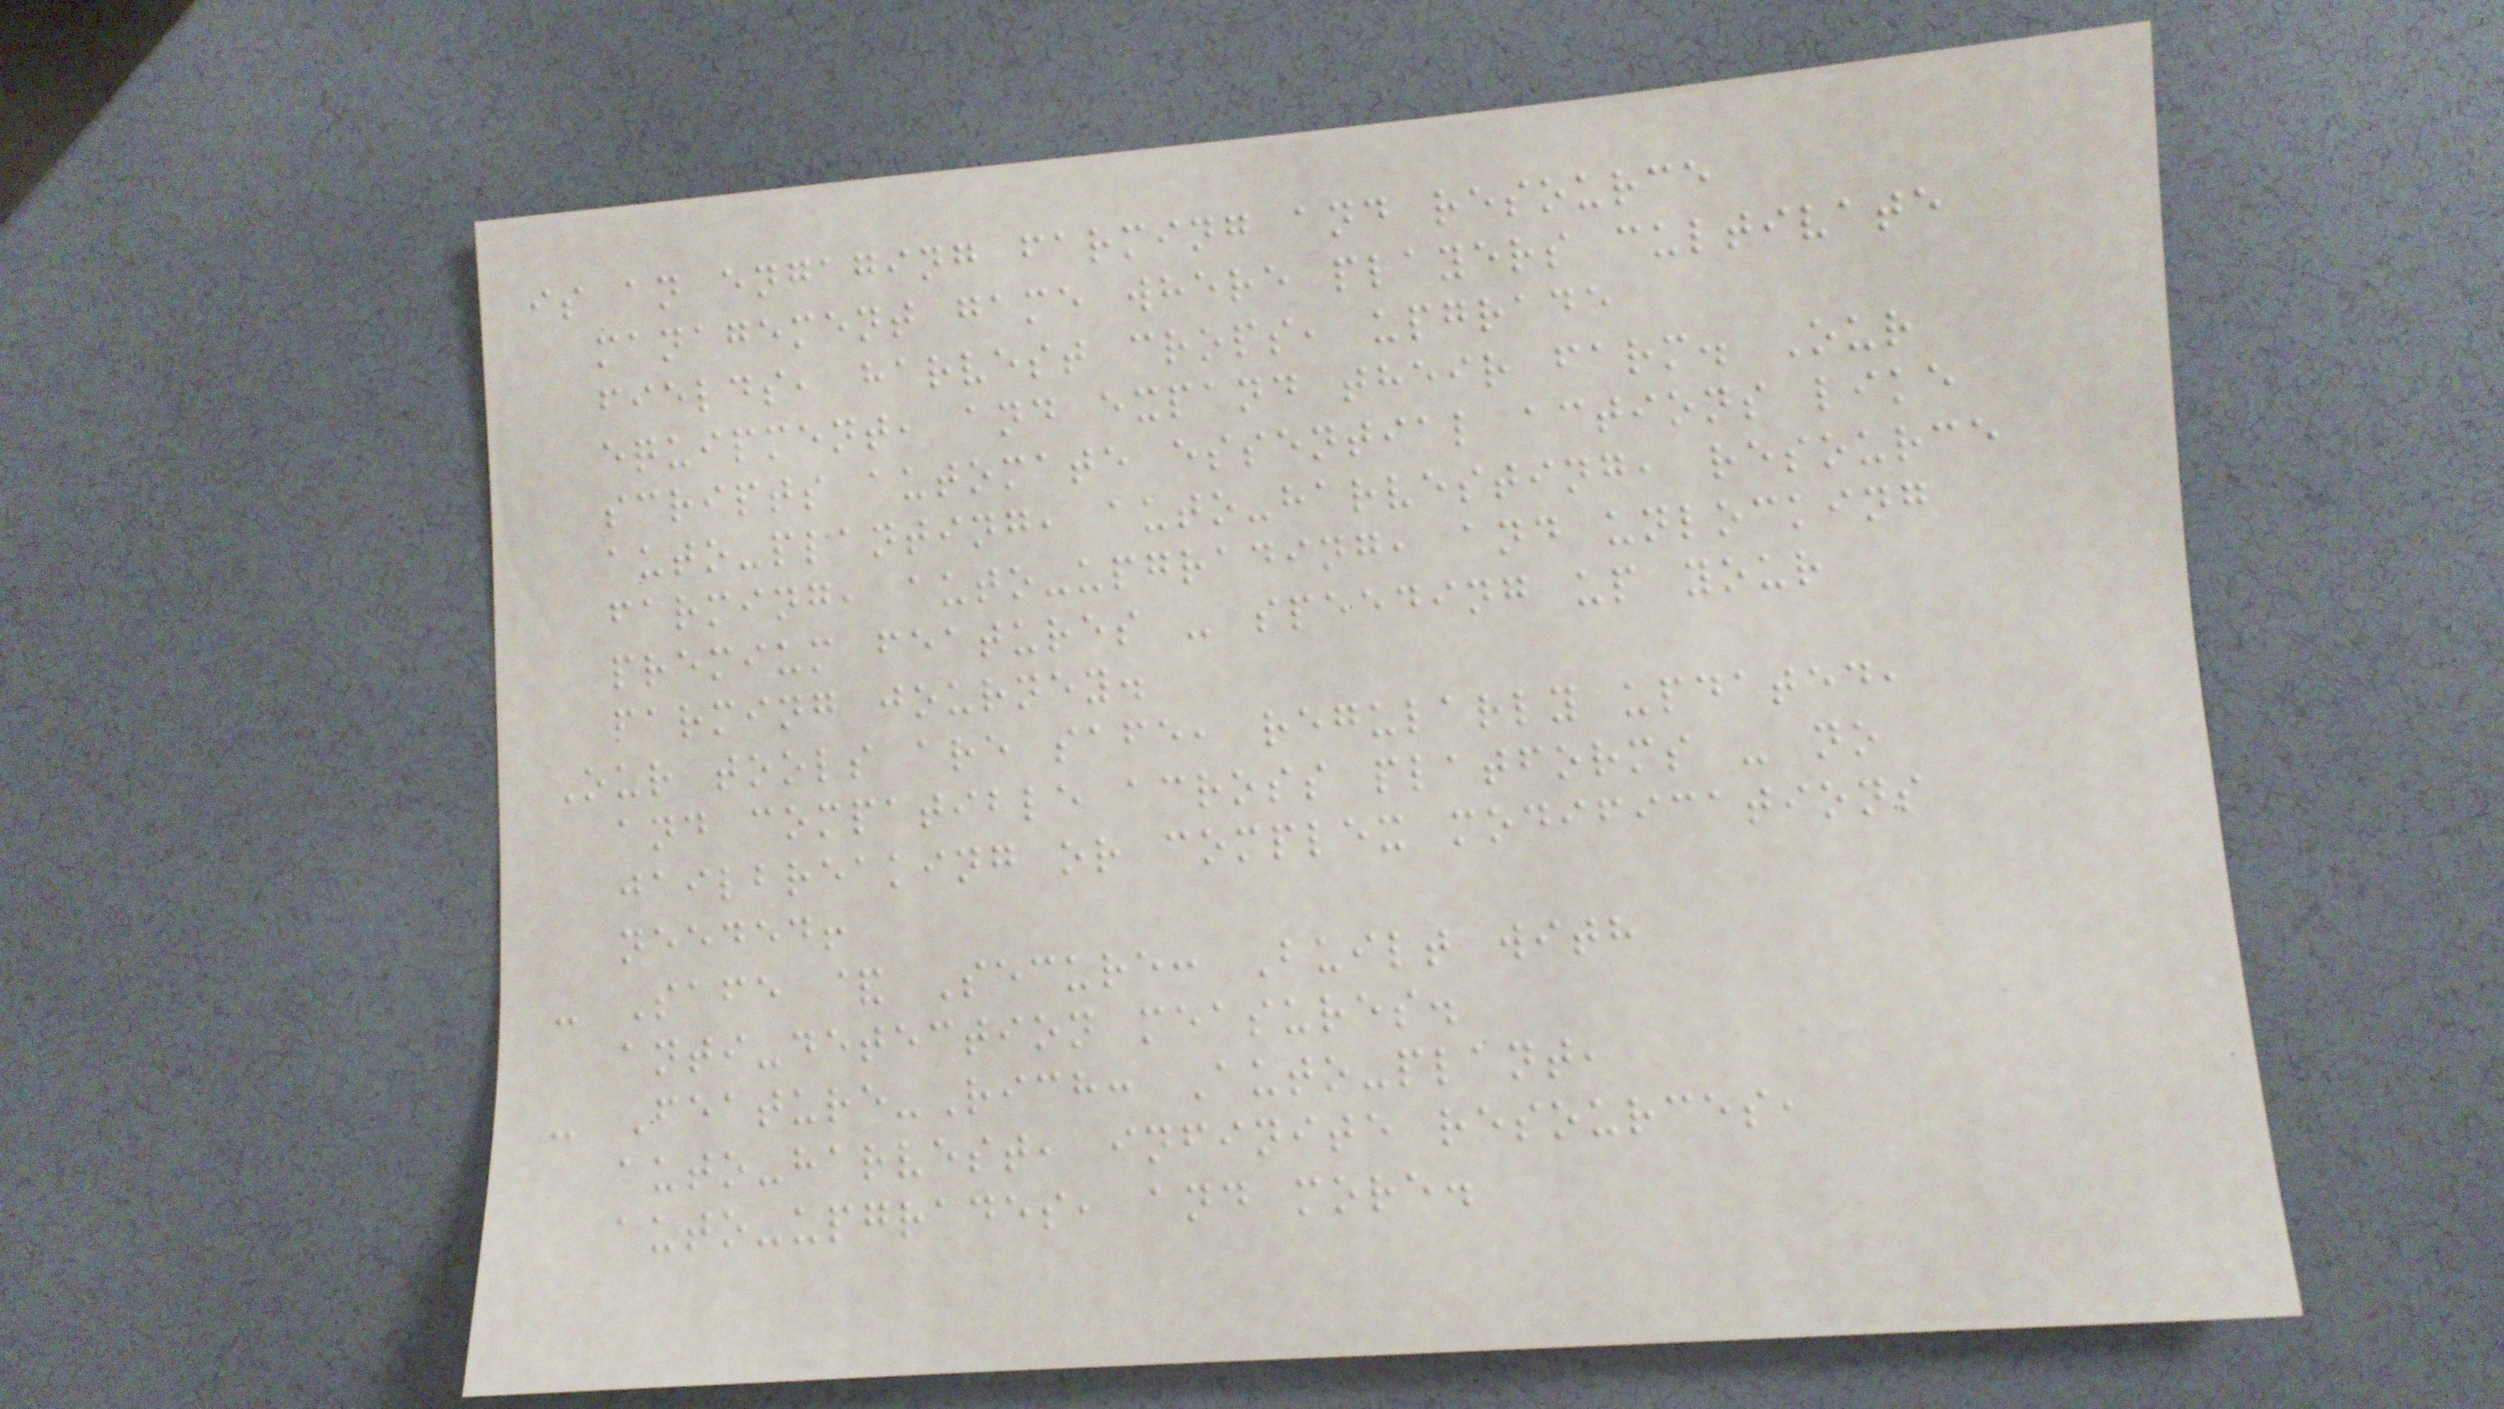is an engaging farming and resource
management game where players cultivate
fields, harvest crops, upgrade
equipment, and expand their farm. Our
scripts automate essential actions like
auto-planting, auto-harvesting, resource
farming, auto-upgrading, and unlocking
premium features - speeding up your
farming journey.
Our tools are safe, regularly updated,
and compatible across platforms - no
jailbreaking or complex modifications
needed!
- Safe & Secure: Built with
anti-detection measures.
- Feature-Rich: Auto-plant,
auto-harvest, infinite resources,
auto-upgrades, and more.
